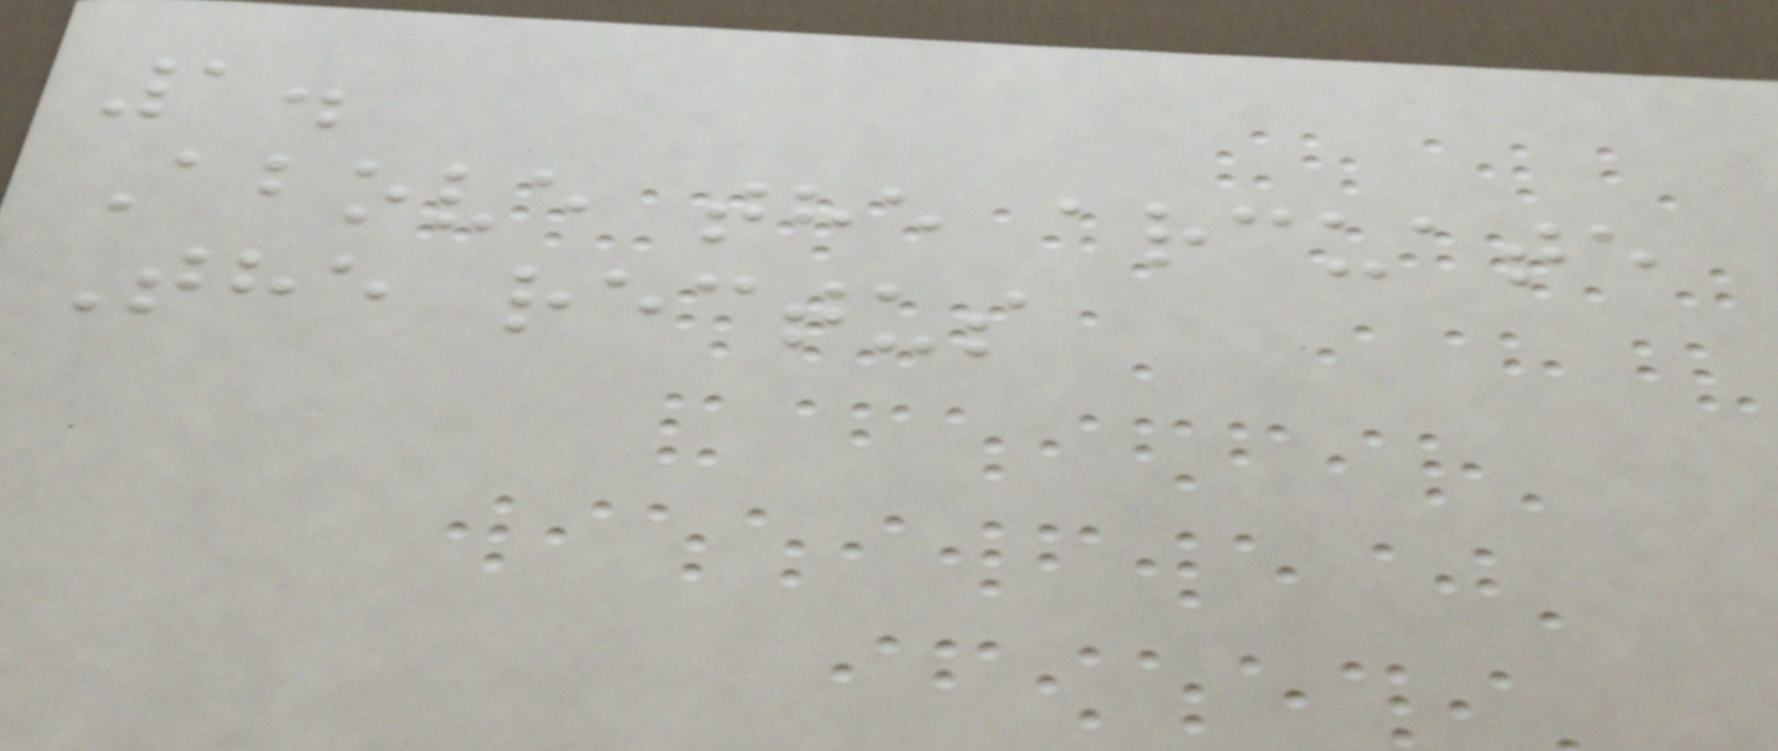1.
Above the arcuate
The rectus
